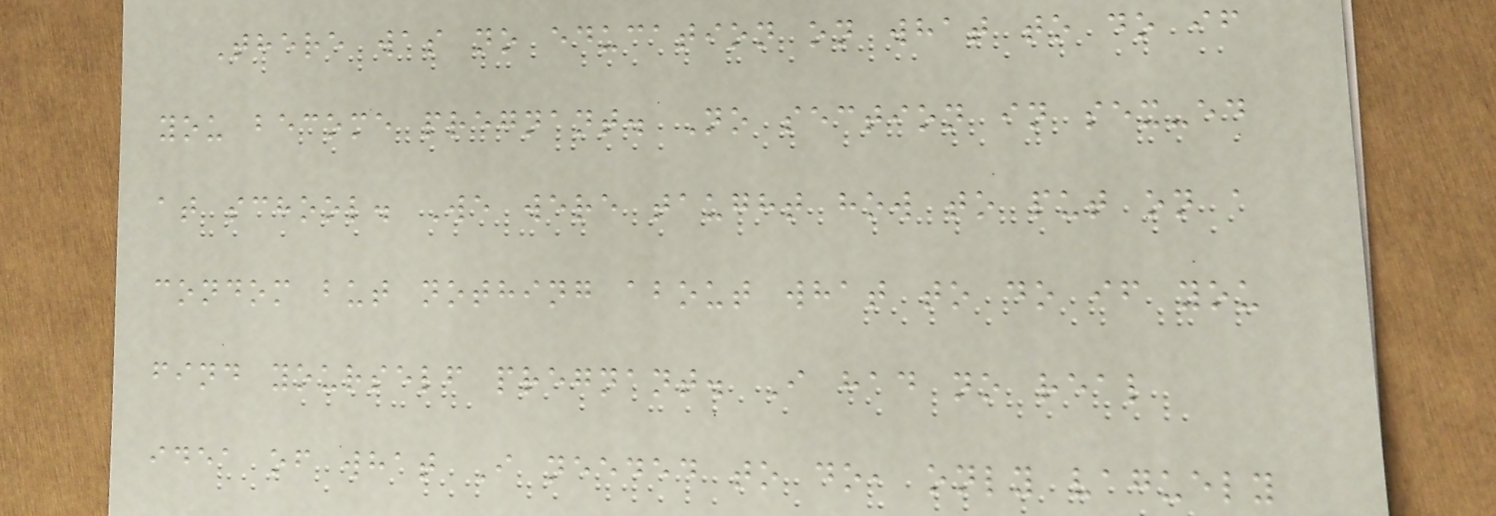There was no education on what to do if
you become pregnant. No section in sex-ed
at school. We were taught how to put on a
condom but nothing about what to do if you
find yourself pregnant. I had no real
idea of what I needed to do, only vaguely
